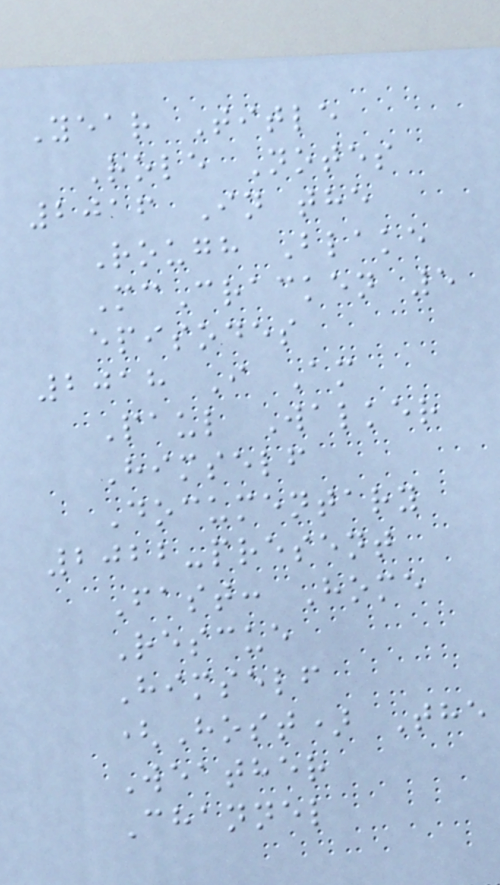Year Title
Role Notes
2016 In the
Rough Blake
McCracken 5
episodes
2018 I Am
Paul Walker
Himself
Documentary
2022-present
Fast: Home
Rescue
Himself
(Host) The
Weather
Channel
